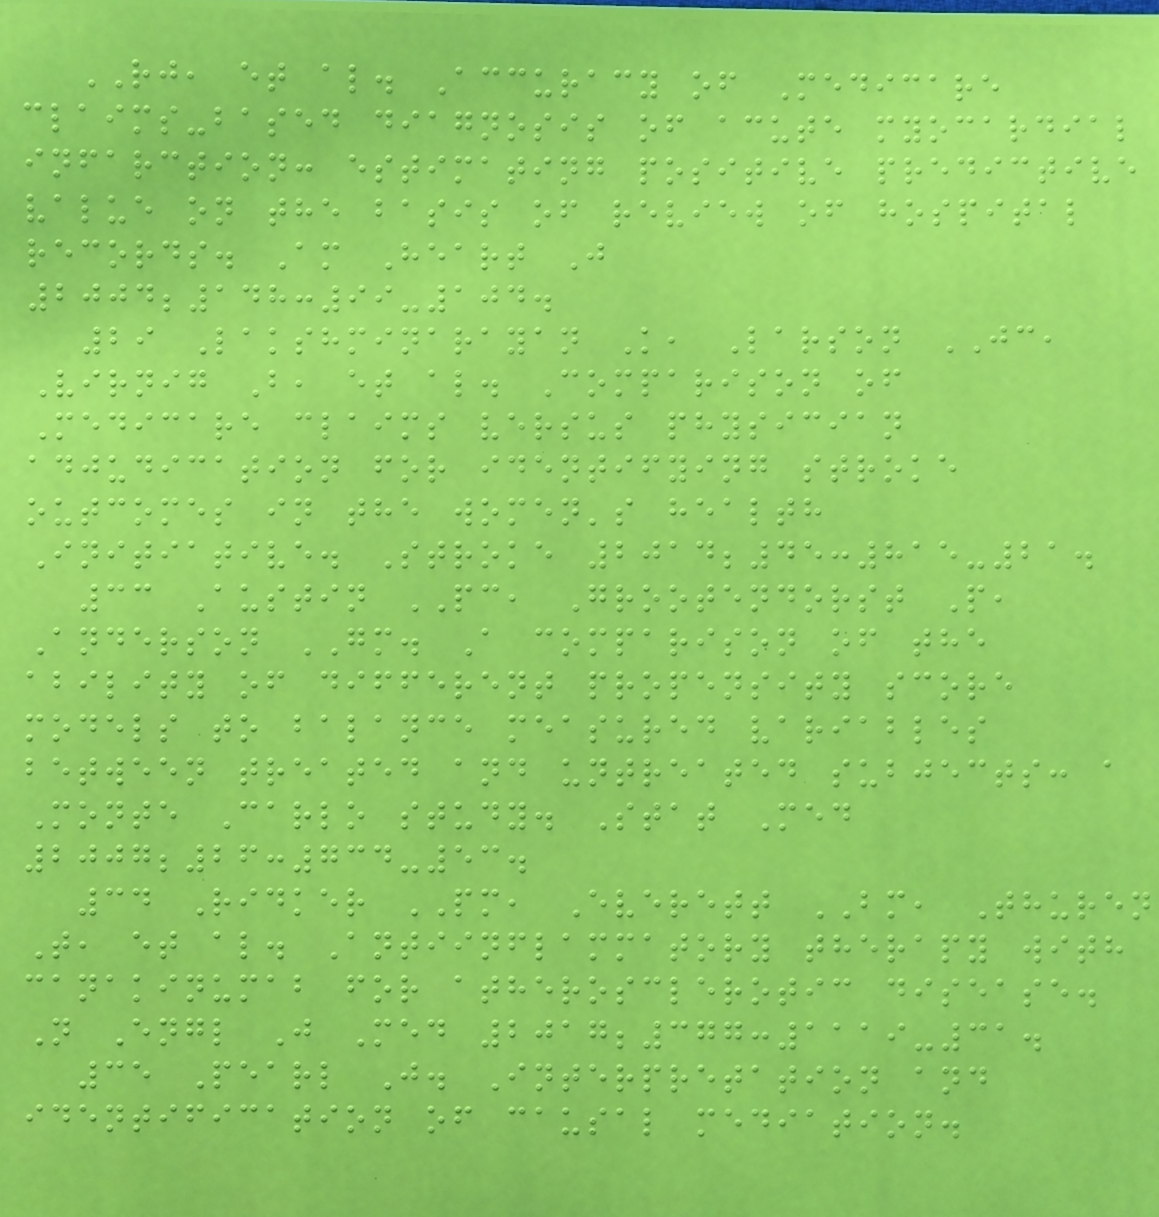RJ, et al. Accuracy of Medicare
claims-based diagnosis of acute myocardial
infarction: estimating positive predictive
value on the basis of review of hospital
records. Am Heart J
2004;148:99-104.
29 Lakshminarayan K, Larson JC,
Virnig B, et al. Comparison of
Medicare claims versus physician
adjudication for identifying stroke
outcomes in the women's health
Initiative. Stroke 2014;45:815-21.
33 Austin PC, Grootendorst P,
Anderson GM. A comparison of the
ability of different propensity score
models to balance measured variables
between treated and untreated subjects: a
Monte Carlo study. Stat Med
2007;26:734-53.
34 Ridker PM, Everett BM, Thuren
T, et al. Antiinflammatory therapy with
canakinumab for atherosclerotic disease.
N Engl J Med 2017;377:1119-31.
35 Pearl J. Interpretation and
identification of causal mediation.
